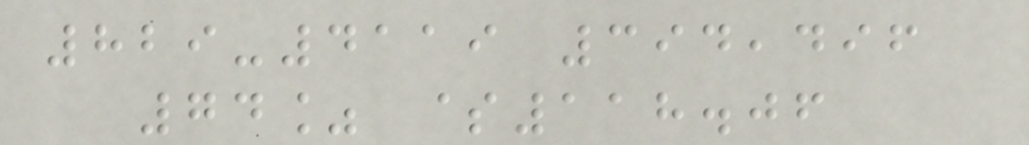829-4119 394,496
74% $118.06
